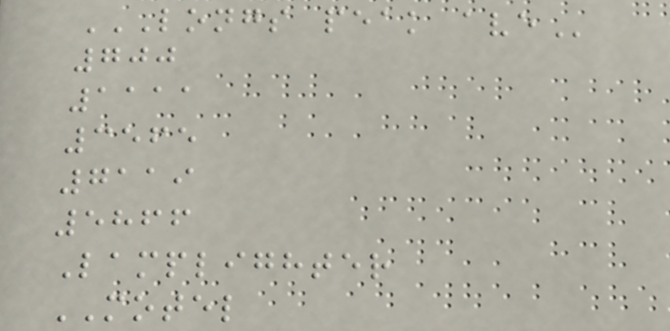LONGS PEAK AVE
700
1111
3565
7119
5866
Lamplighter
MOTEL
